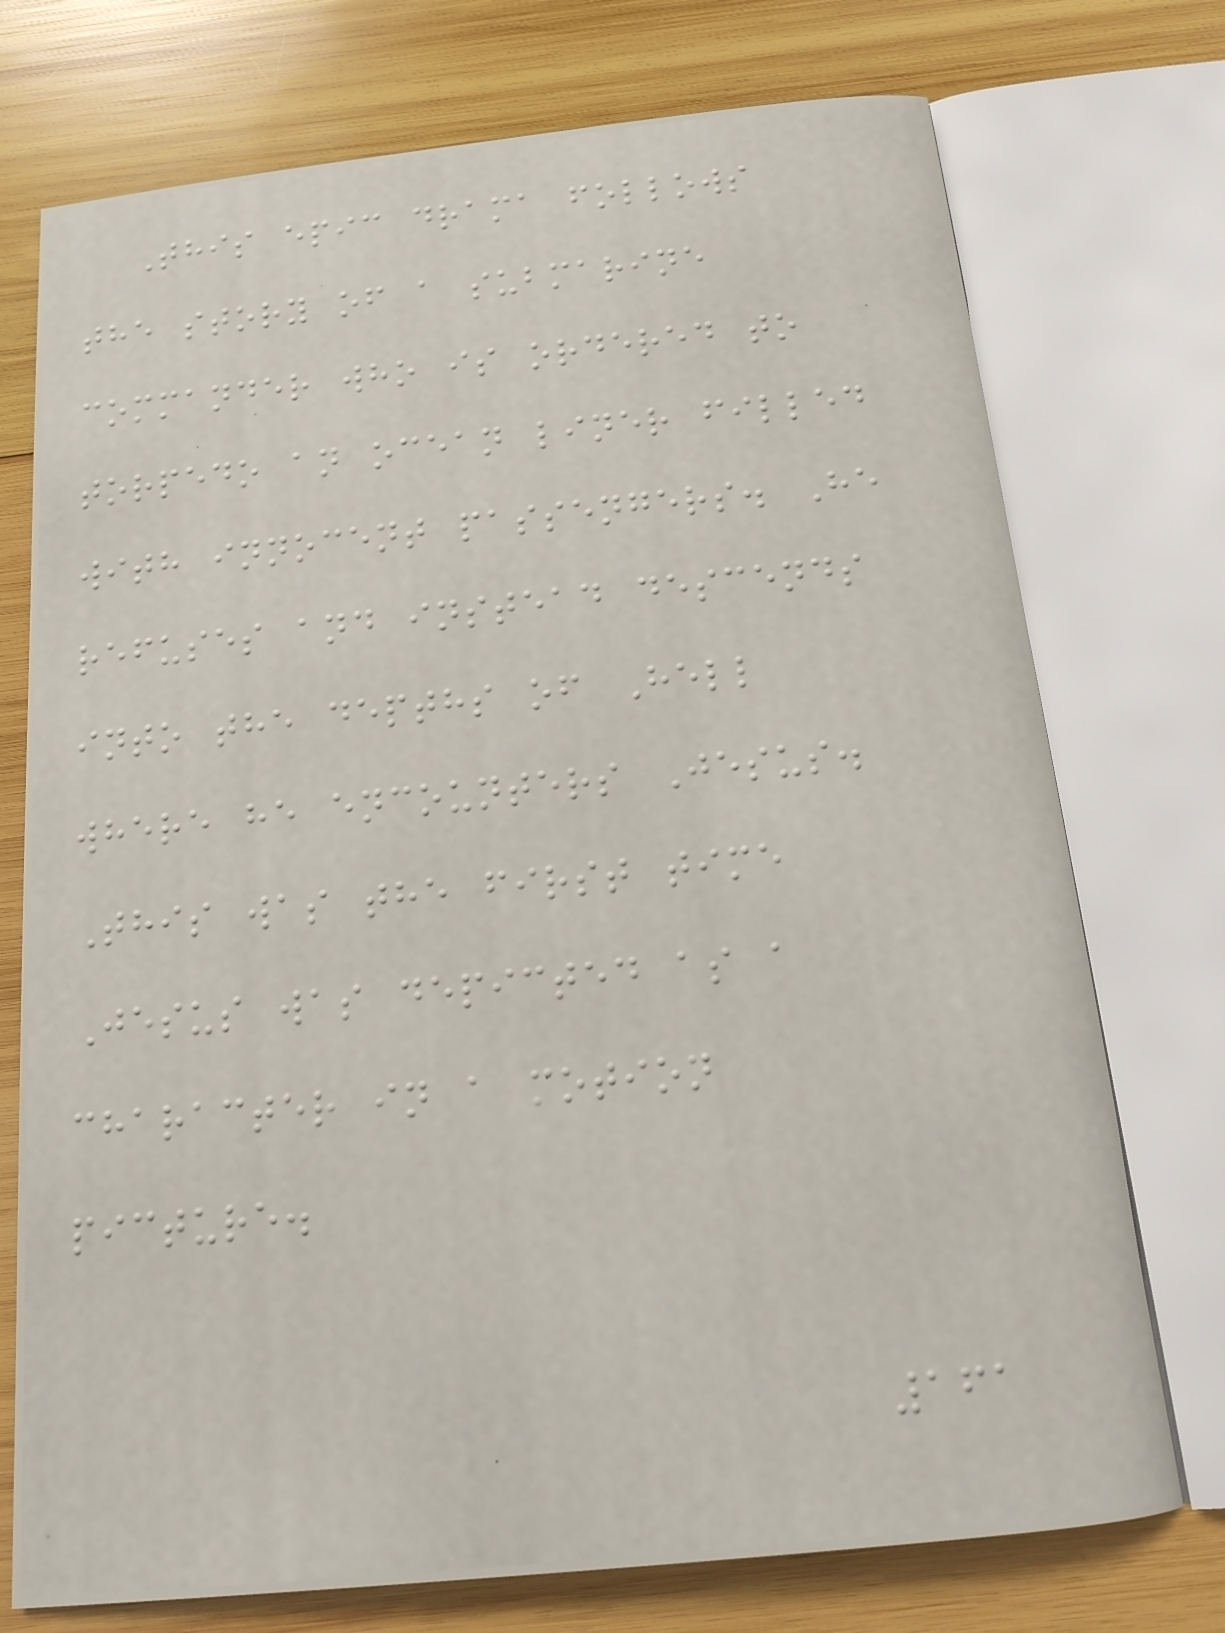This epic drama follows
the story of a submarine
commander who is ordered to
torpedo an ocean liner filled
with innocent passengers. He
refuses and instead descends
into the depths of Hell
where he encounters Jesus.
This was the first time
Jesus was depicted as a
character in a motion
picture.
161
